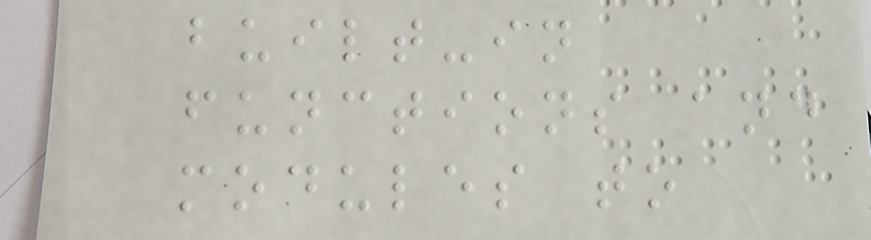built-in
functions and
modules to
